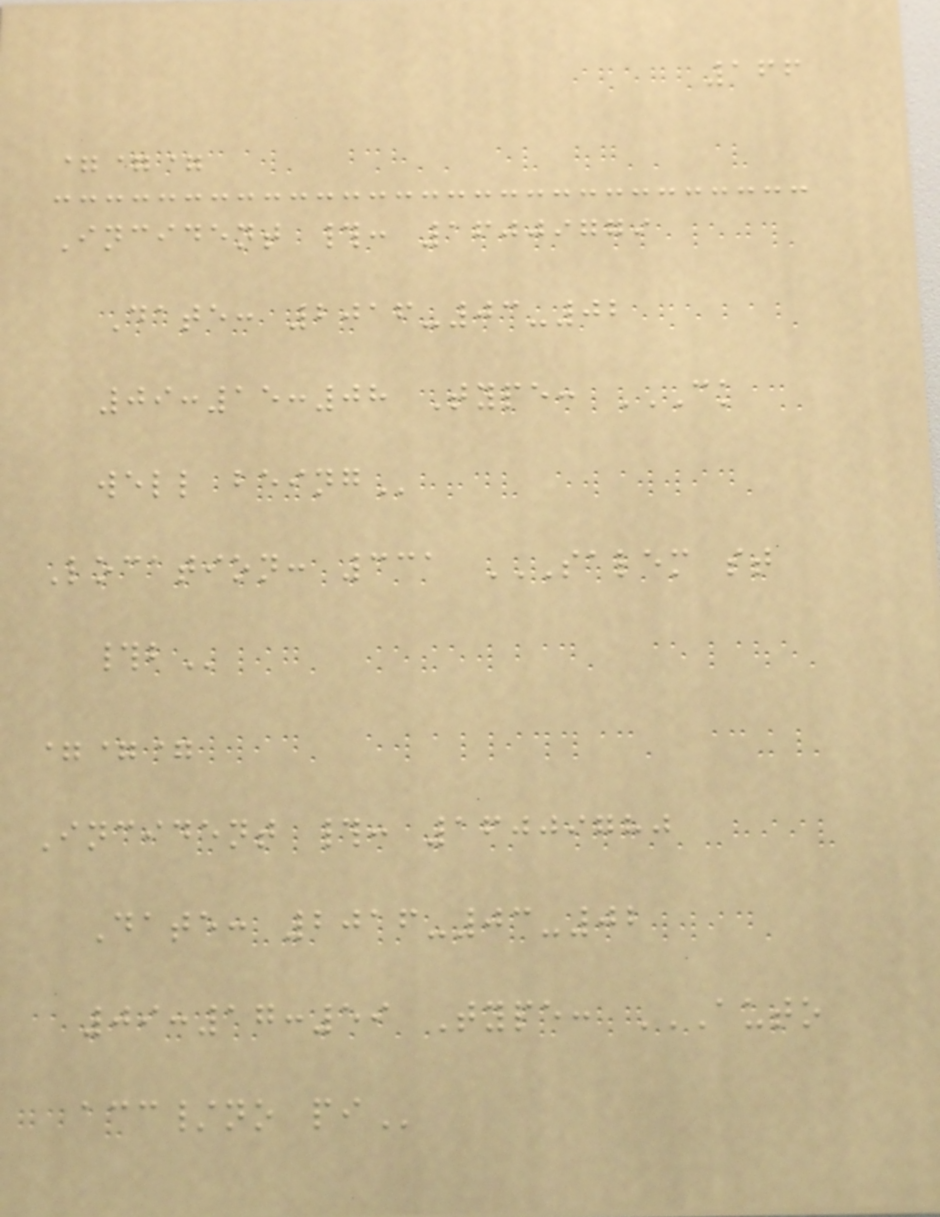166
===
Incident #: 16009779
Date: 2016-03-02
09:15:08 Type: CK
WELL BEING
Location: 331 SALEM ST
#B
===
Incident #: 16009780
Date: 2016-03-02
09:17:59 Type: AUTO
ACC/NO PI
